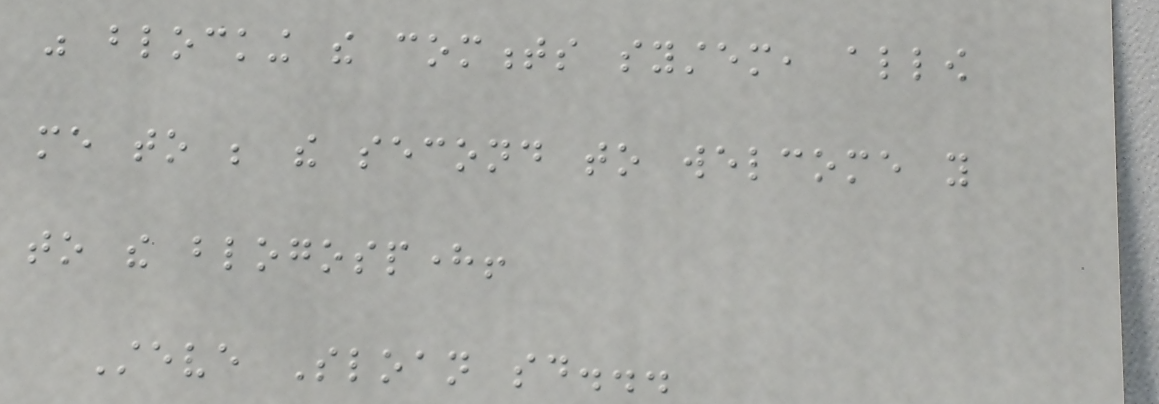was blocking the comments system, allow
me to be the second to welcome you
to the blogosphere!
Steve Sloan said...
